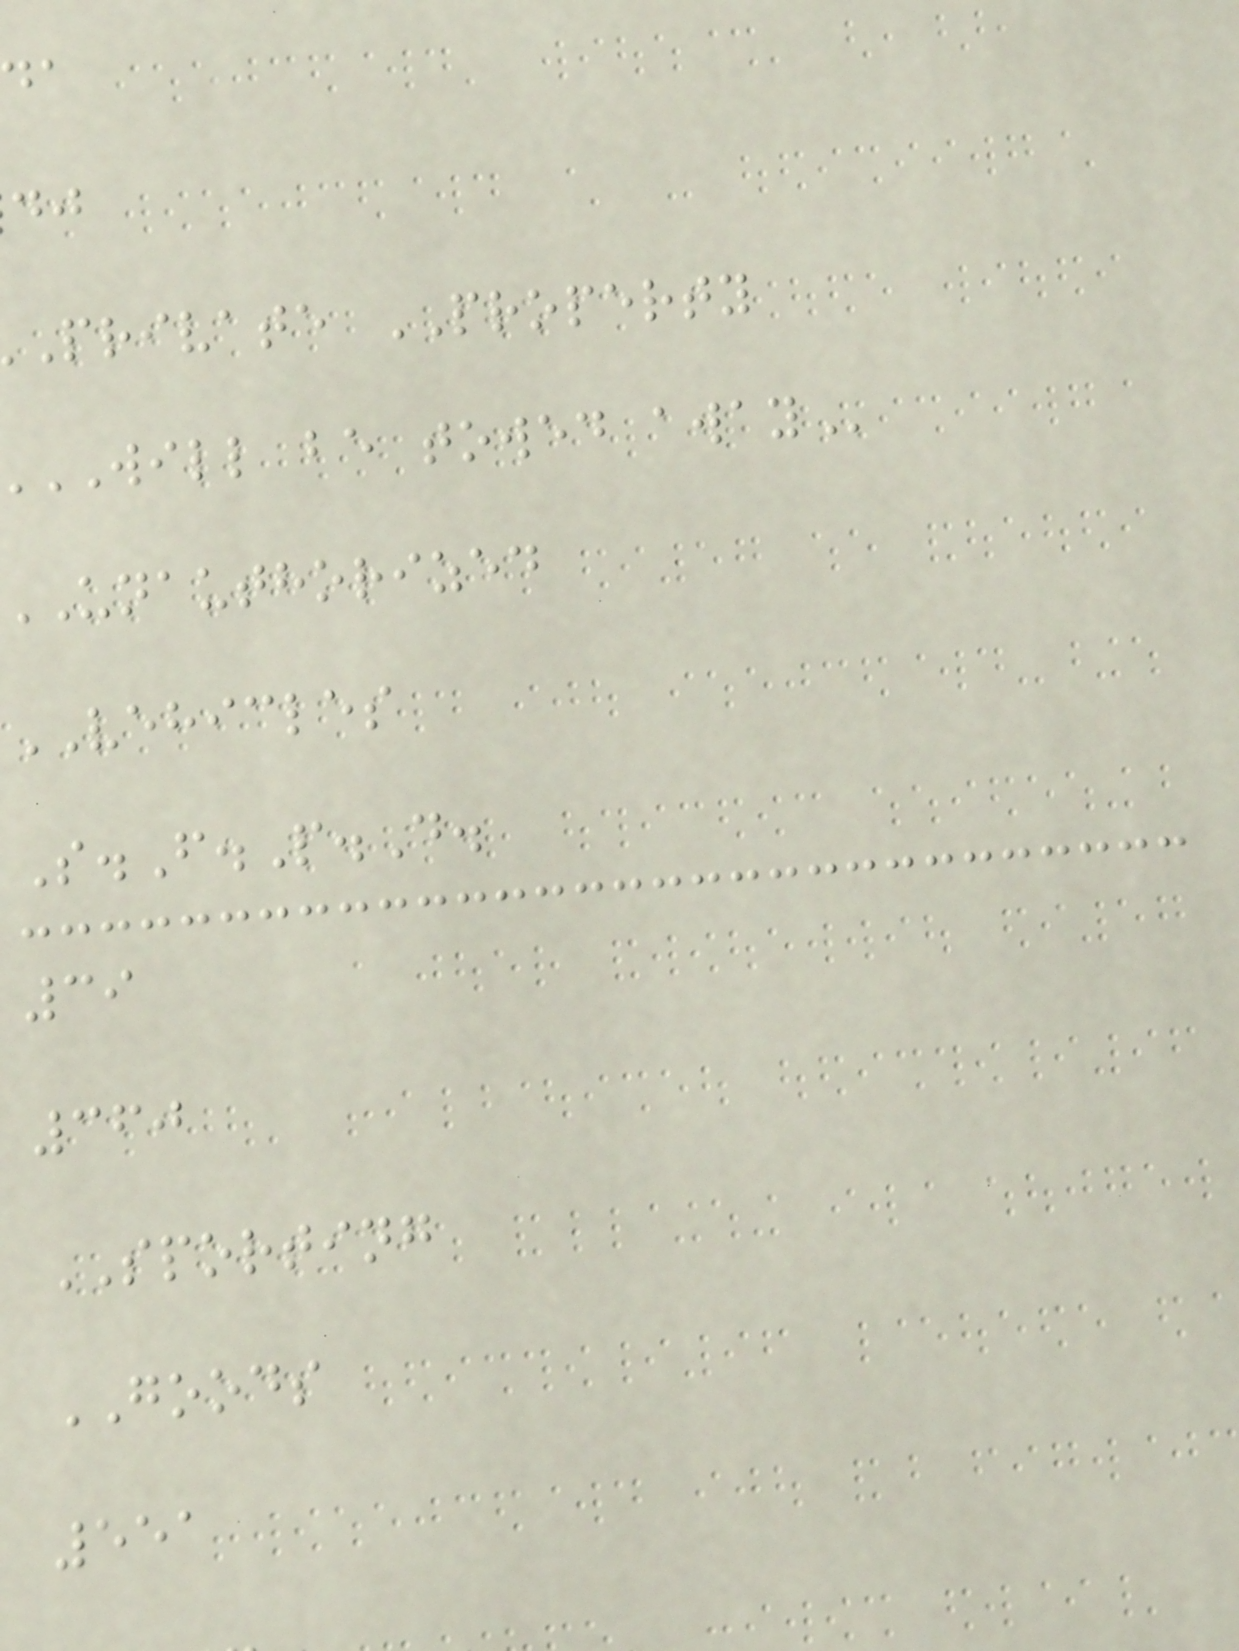private PROPERTY
WILL be towed
unauthorized
VEHICLES
S.F.P.D.
39
360
SPORTING
GOODS
551
